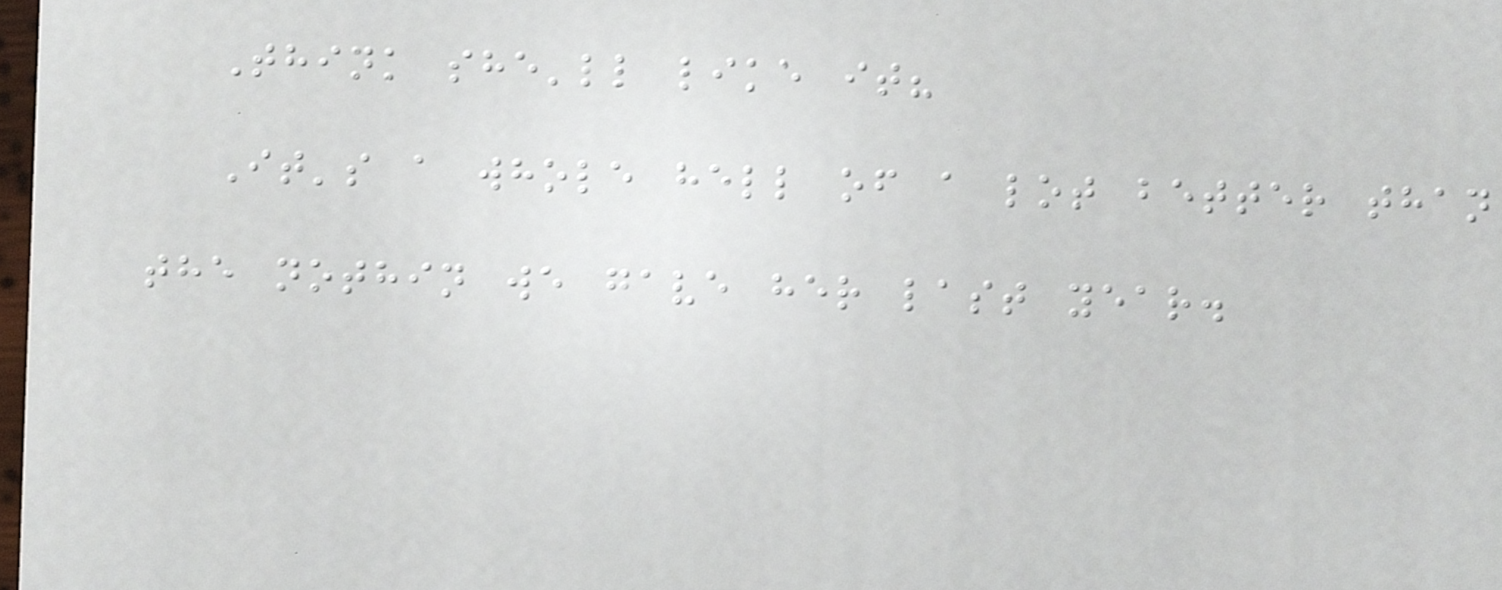Think she'll like it?
It's a whole hell of a lot better than
the nothin we gave her last year.
